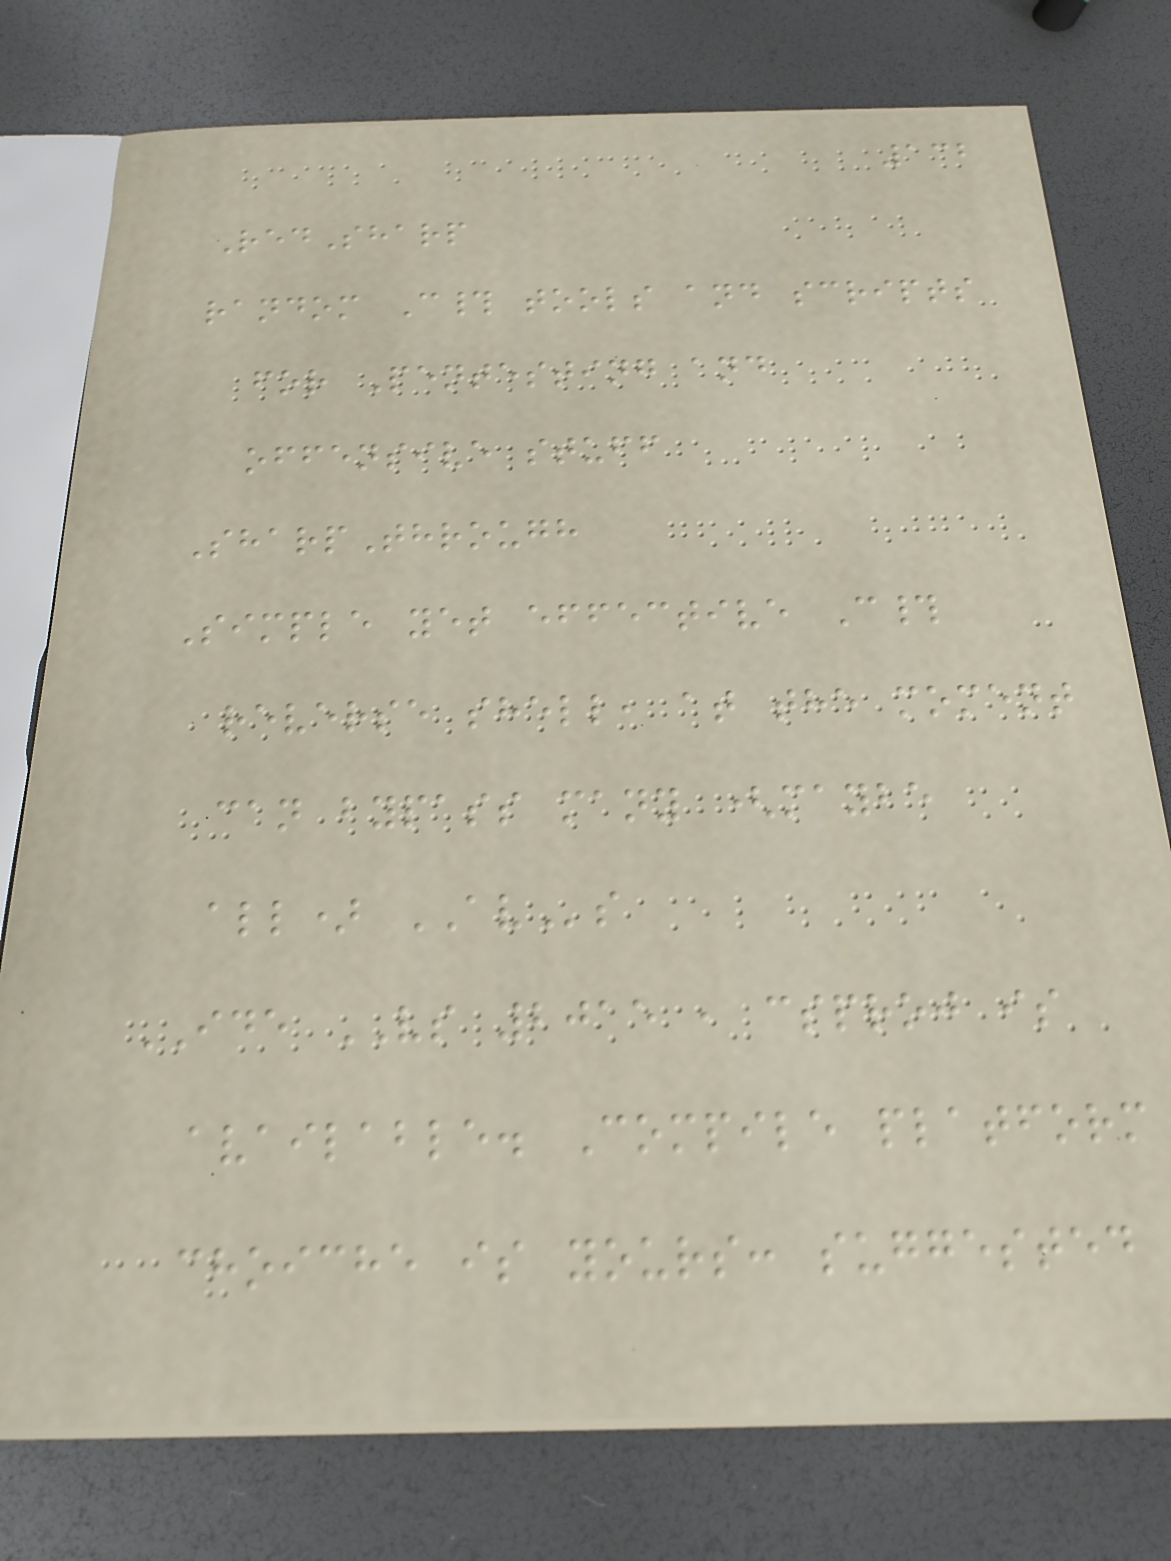132
RedSharp
random C# tools and scripts
for Pentesting and
offensive stuff
SharpThrough
Simple yet effective C#
reverse shell, at the moment
can bypass many (maybe
all) AVs
IDE VS 2015 , csproj is
available. Compile platform
choiche is yours: suggested
